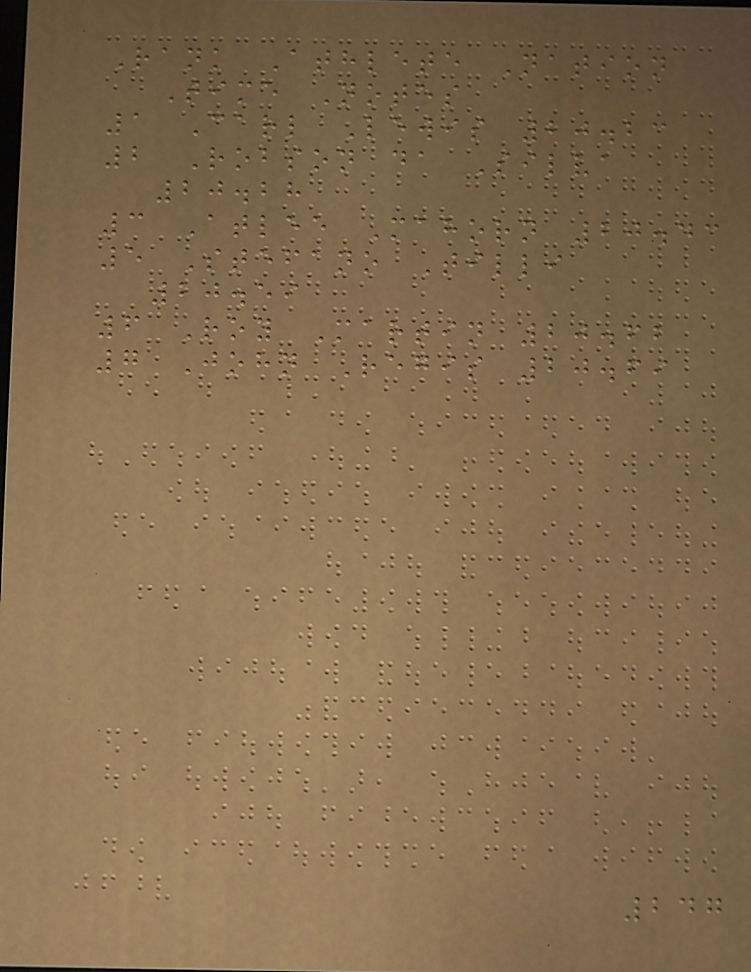Rank Athlete Nation
Time Notes
1 Carl Lewis 20.23
2 Robson da Silva
20.28
3 Atlee Mahorn 20.43
5 Stefano Tilli
20.59
6 Roy Martin 20.62
7 John Regis 20.69
247
